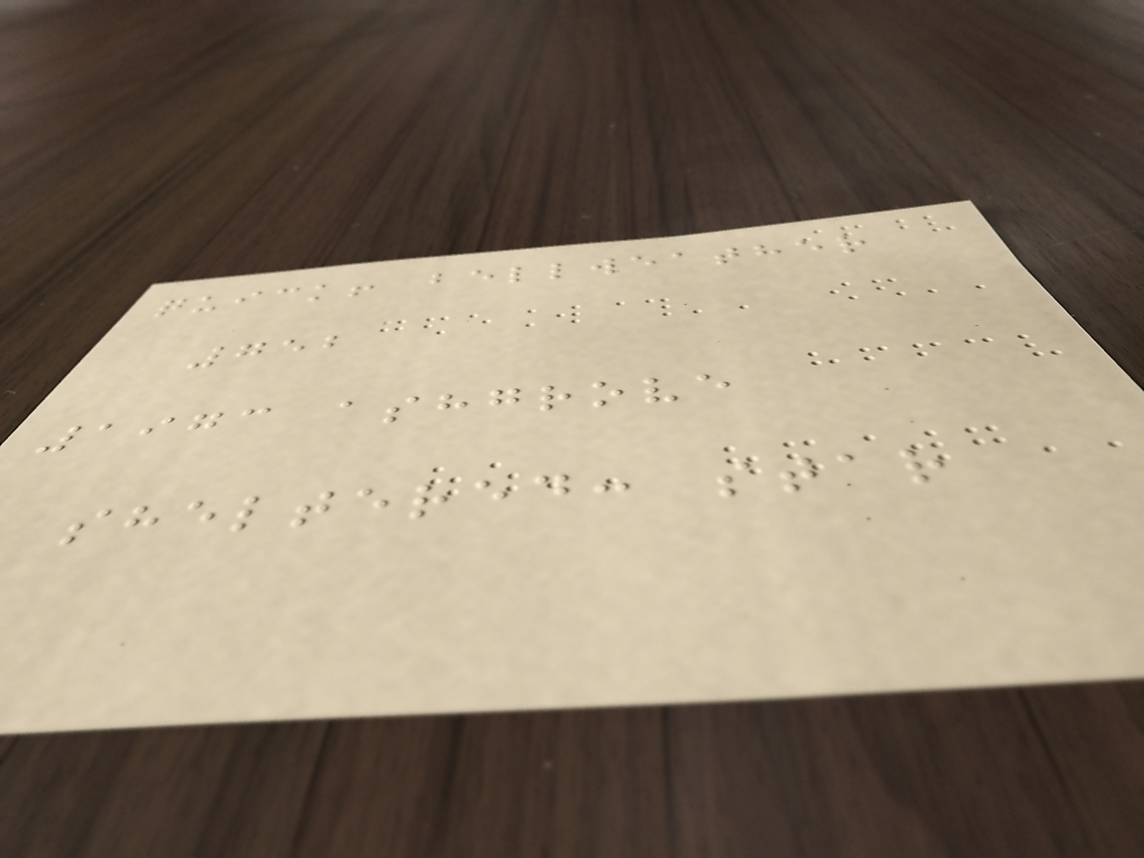quick! bellweather
752
1973 ashgrove
sheltered: star
